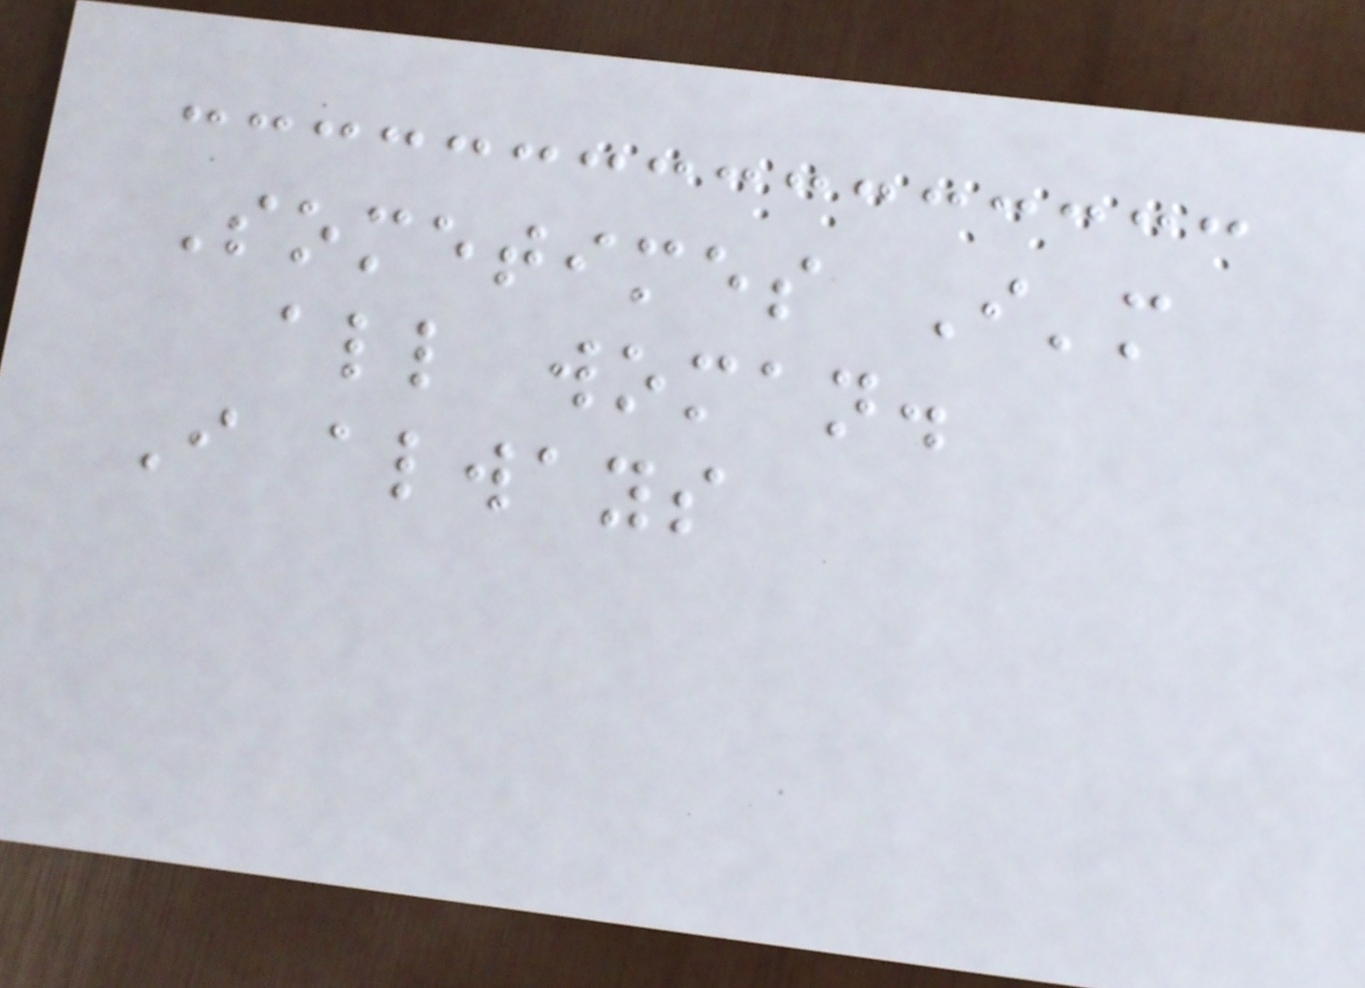Sometimes I'm
all woman.
I always
